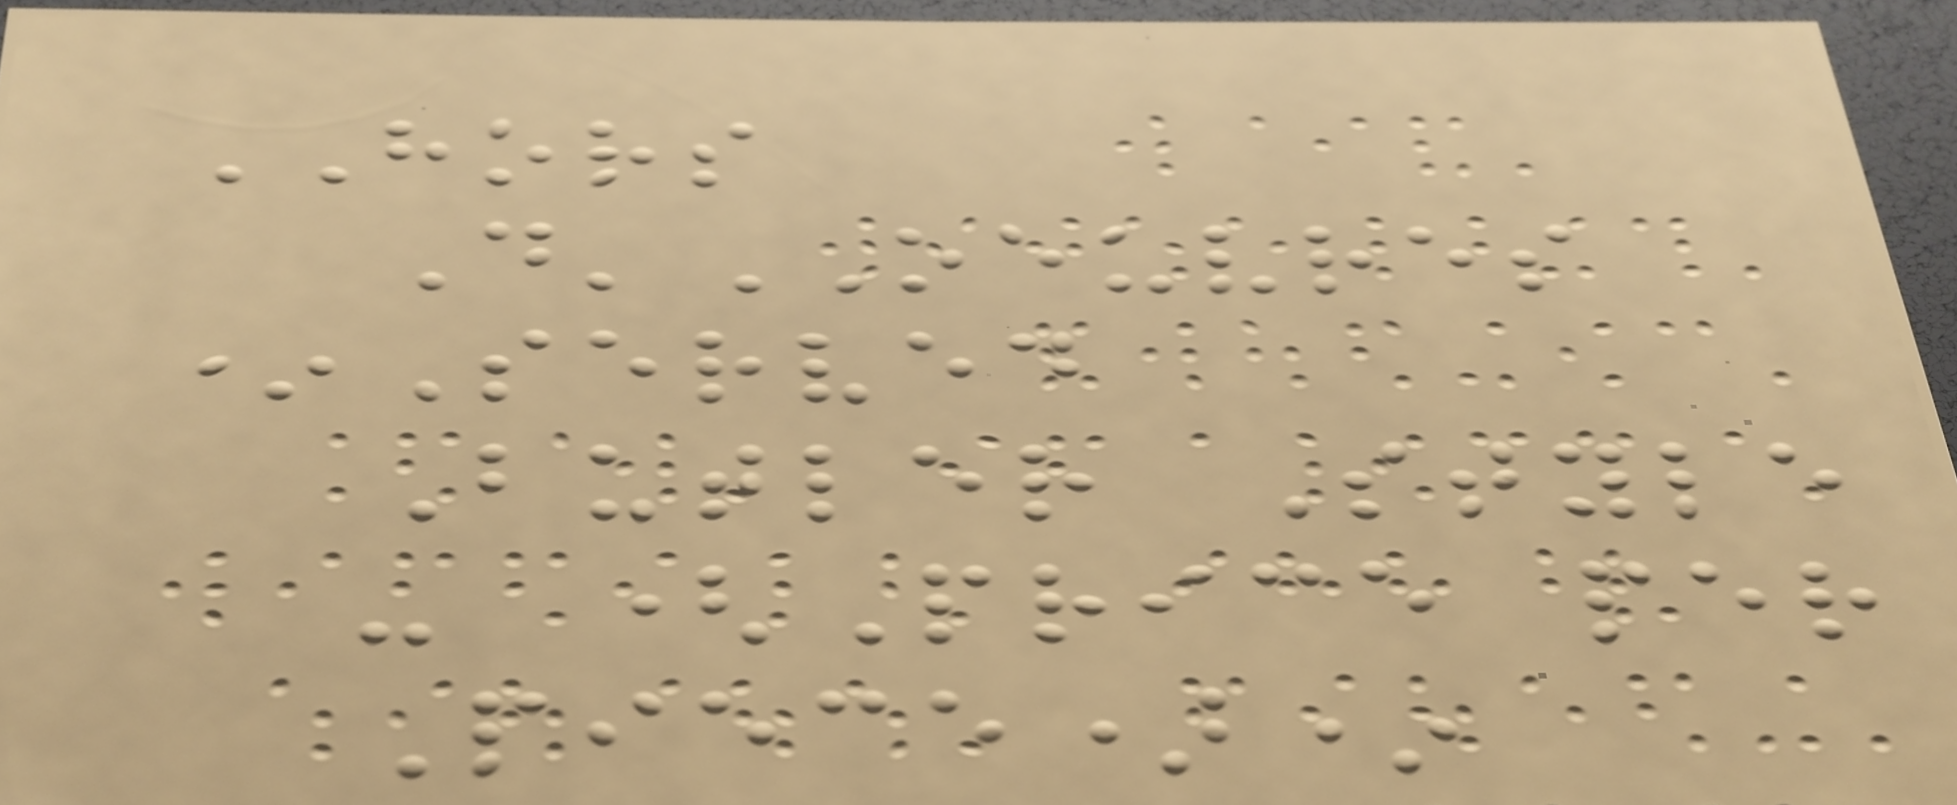HORS
D'OEUVRES
*Served
Butler Style
- (Price per
Piece)*
